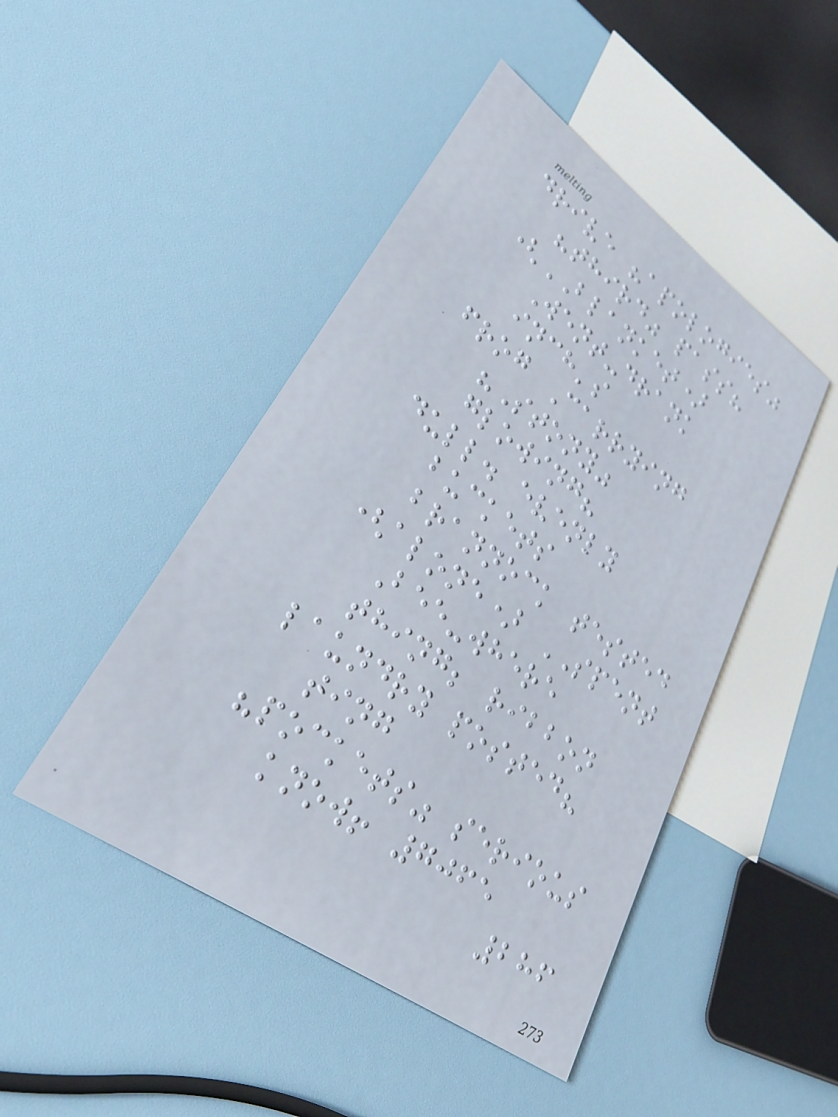drive "apologies"
"third" pass?
(BLANKET)
Went-drank
inch's
frog Carrying
"Stony"
glowing?
dull. evenly
buckets
brannock tested
(alone) SPENT
Bee-where
thing; ribbon
laundry posted?
ting
"pockets" serious
know! 7065
286
